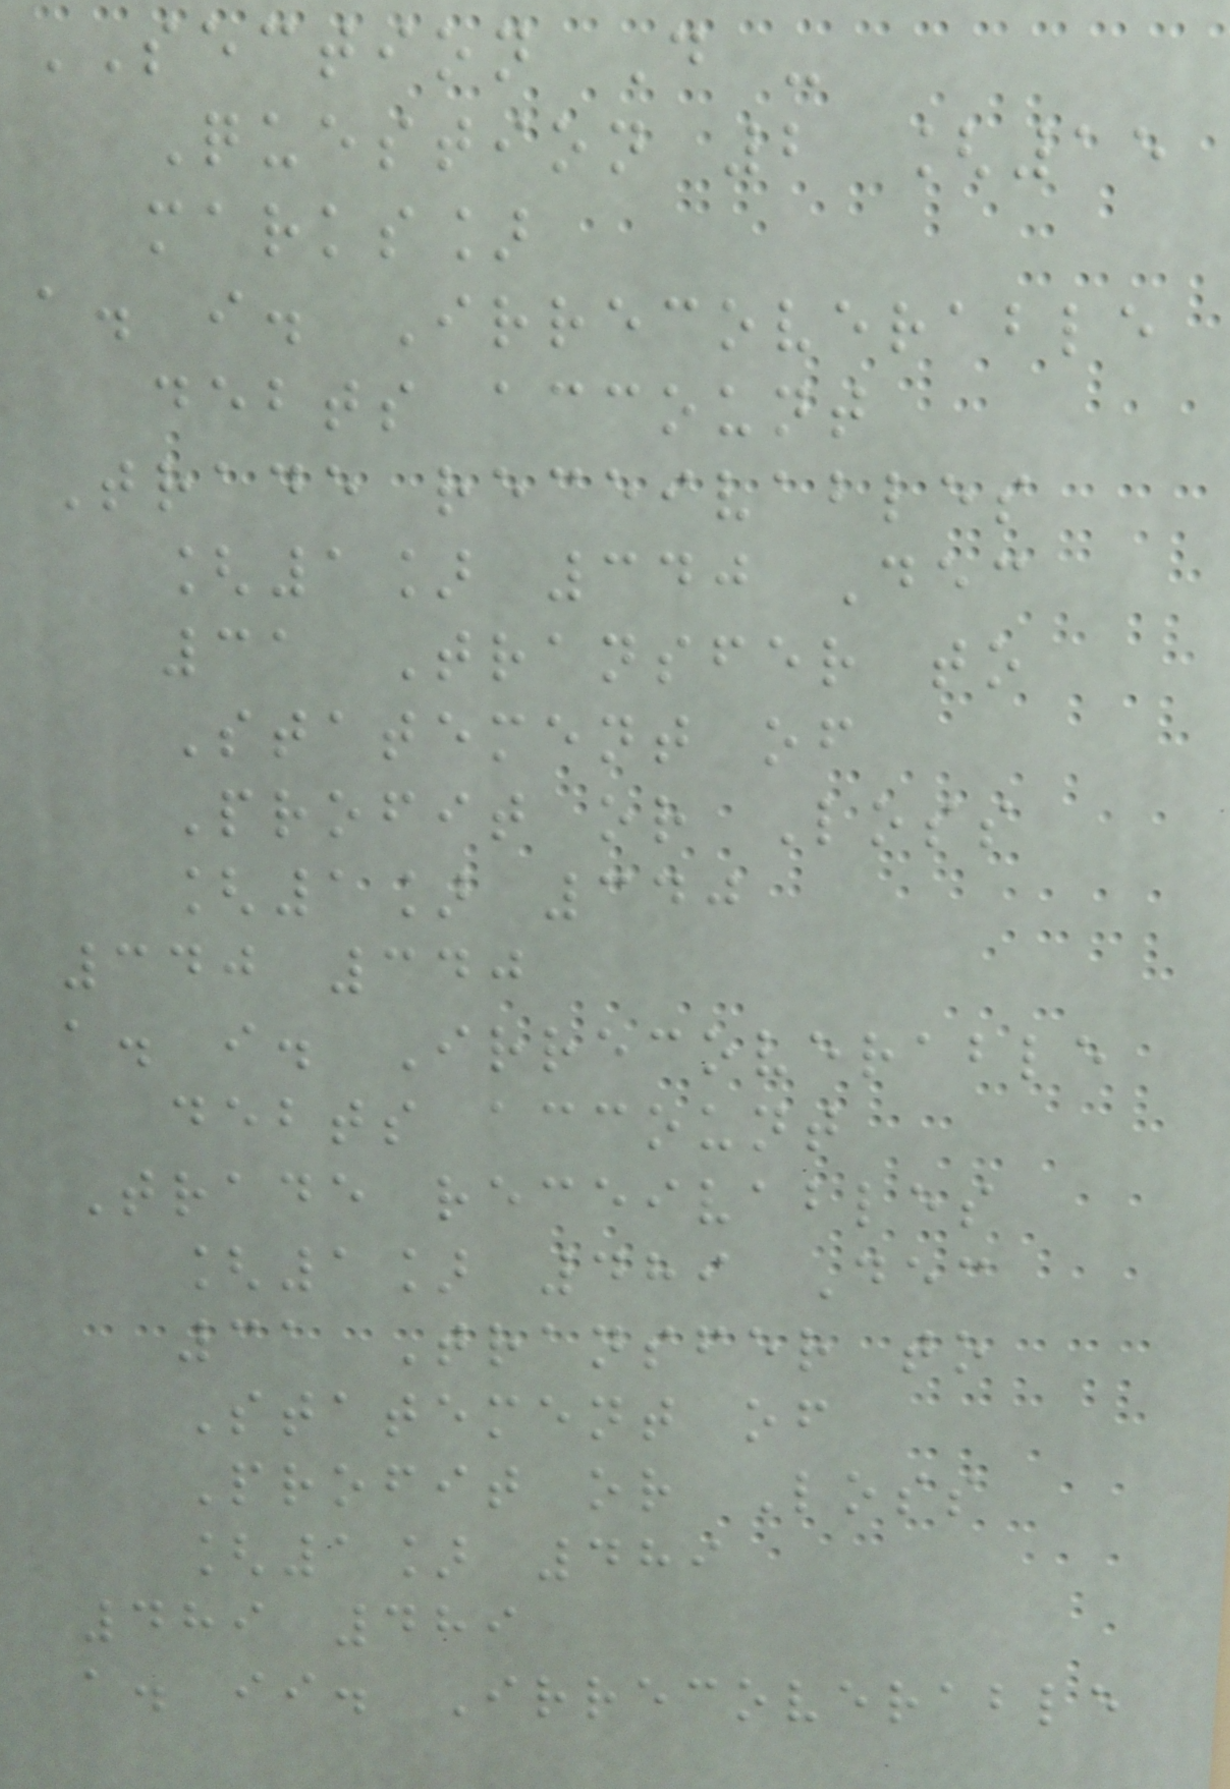SECTION D -
Question 2 [15
marks]
a. i. Irrecoverable
debts account
Trade receivables
[1] 340 Dec
31 Transfer to
Statement of
Profit or Loss
[1] 340
340 340
a. i. Irrecoverable
debts account
Trade receivables
[1] 489 Dec
31 Transfer to
Statement of
Profit or Loss
[1] 489
489 489
a. ii. Irrecoverable
